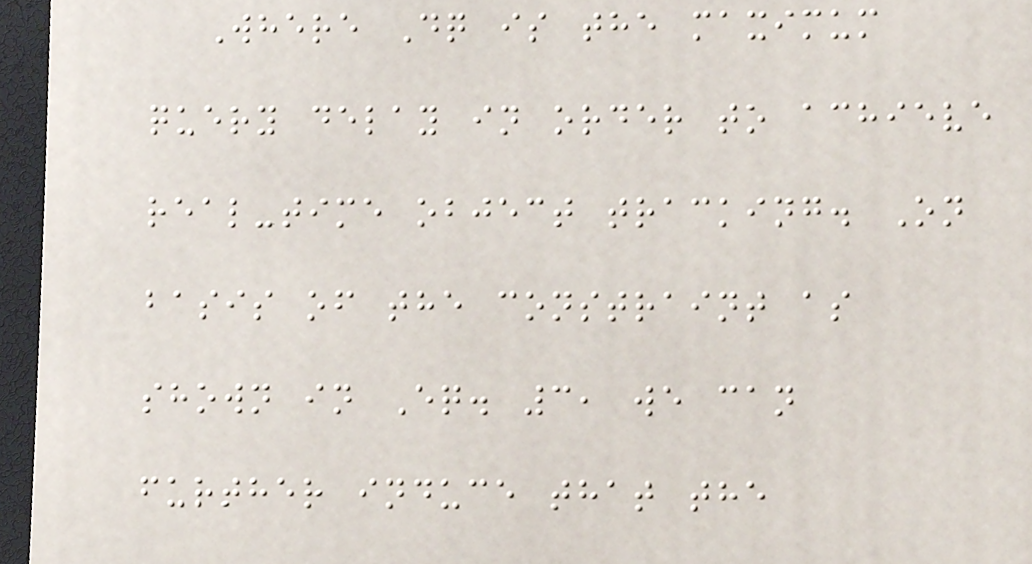Where Dq is the maximum
query delay in order to achieve
real-time object tracking. On
basis of the constraint as
shown in Eq. 3, we can
further induce that the
